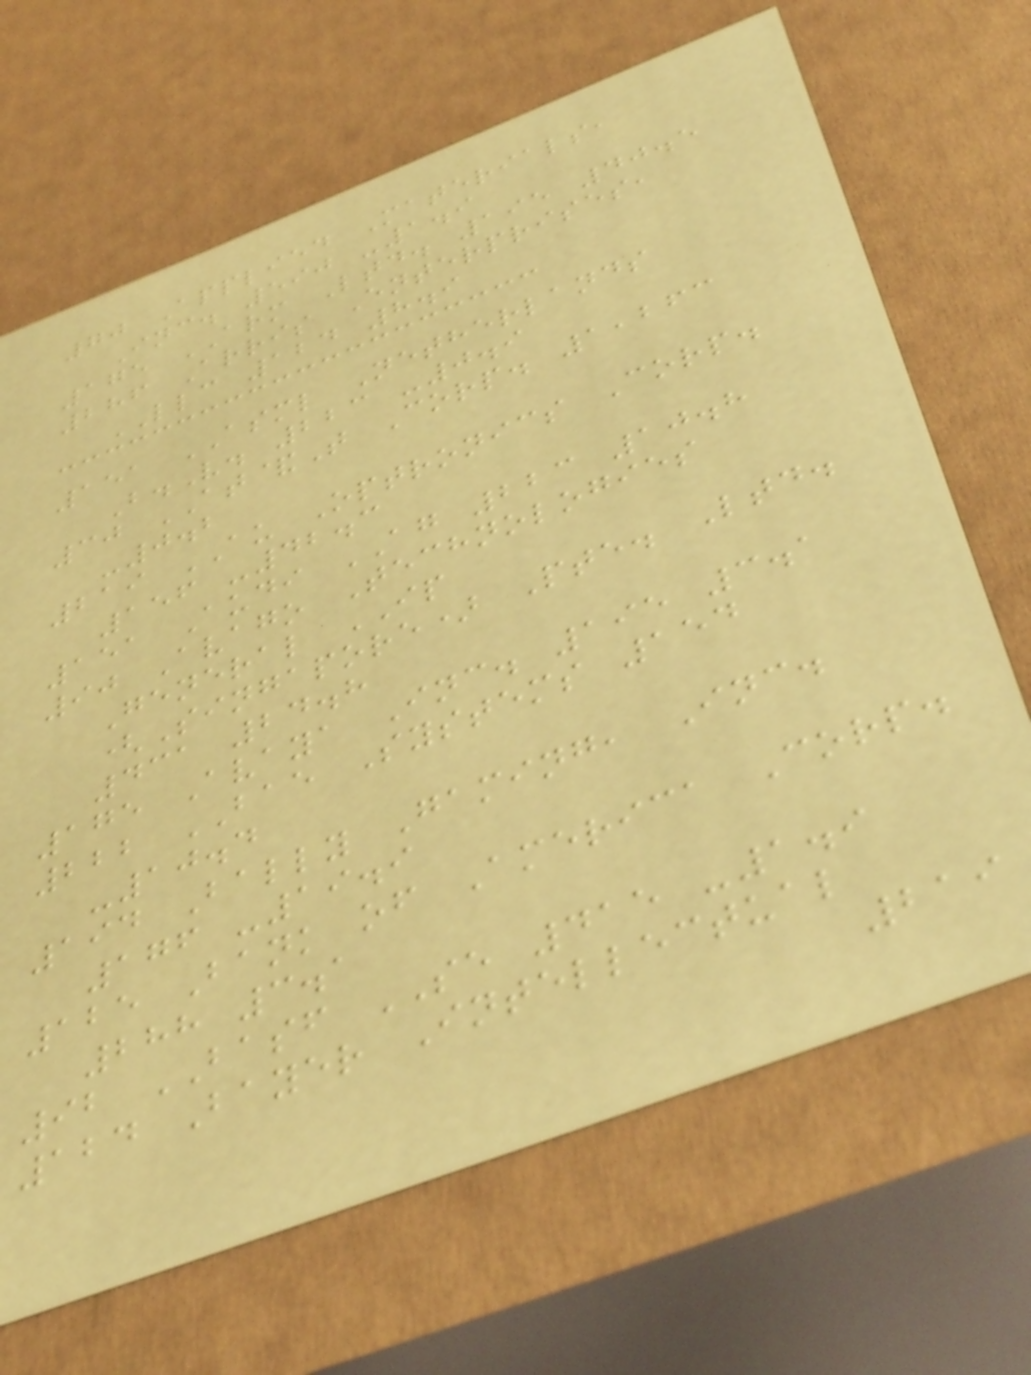70 Applied Materials,
Inc. 590 -1.9
175 ARM Ltd. 195 40.5
286 Arris Enterprises,
LLC 124 8.9
151 ASML Netherlands
B.V. 223 -0.9
30 AT&T Corp. 1,263
-0.2
219 AU Optronics Corp.
156 -42.3
151 Audi AG 223 10.8
90 Avago Technologies
General IP
(Singapore) Pte. Ltd.
431 24.8
175 Avaya Inc. 195 3.1
222 BAE Systems 154
-10.4
194 Bally Gaming, Inc.
176 -19.9
125 Bank of America Corp.
288 3.1
92 BASF SE 415 -1.9
124 Bayer Intellectual
219
